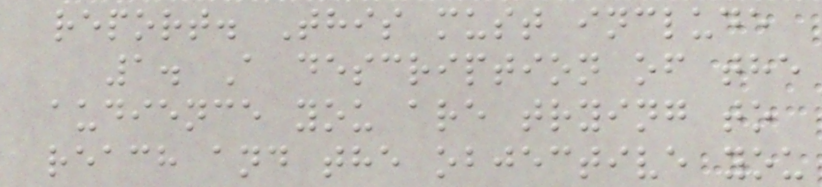report. This must include
1. A description of the
audience you are trying to
reach and the objective you
